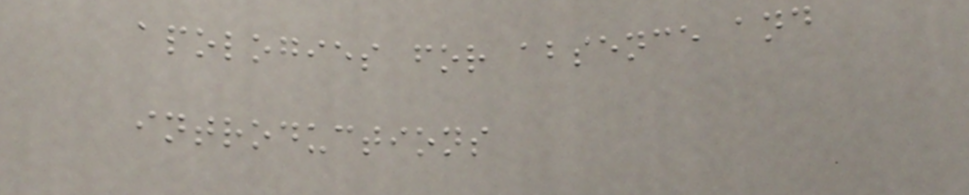apologies for absence and
introductions
